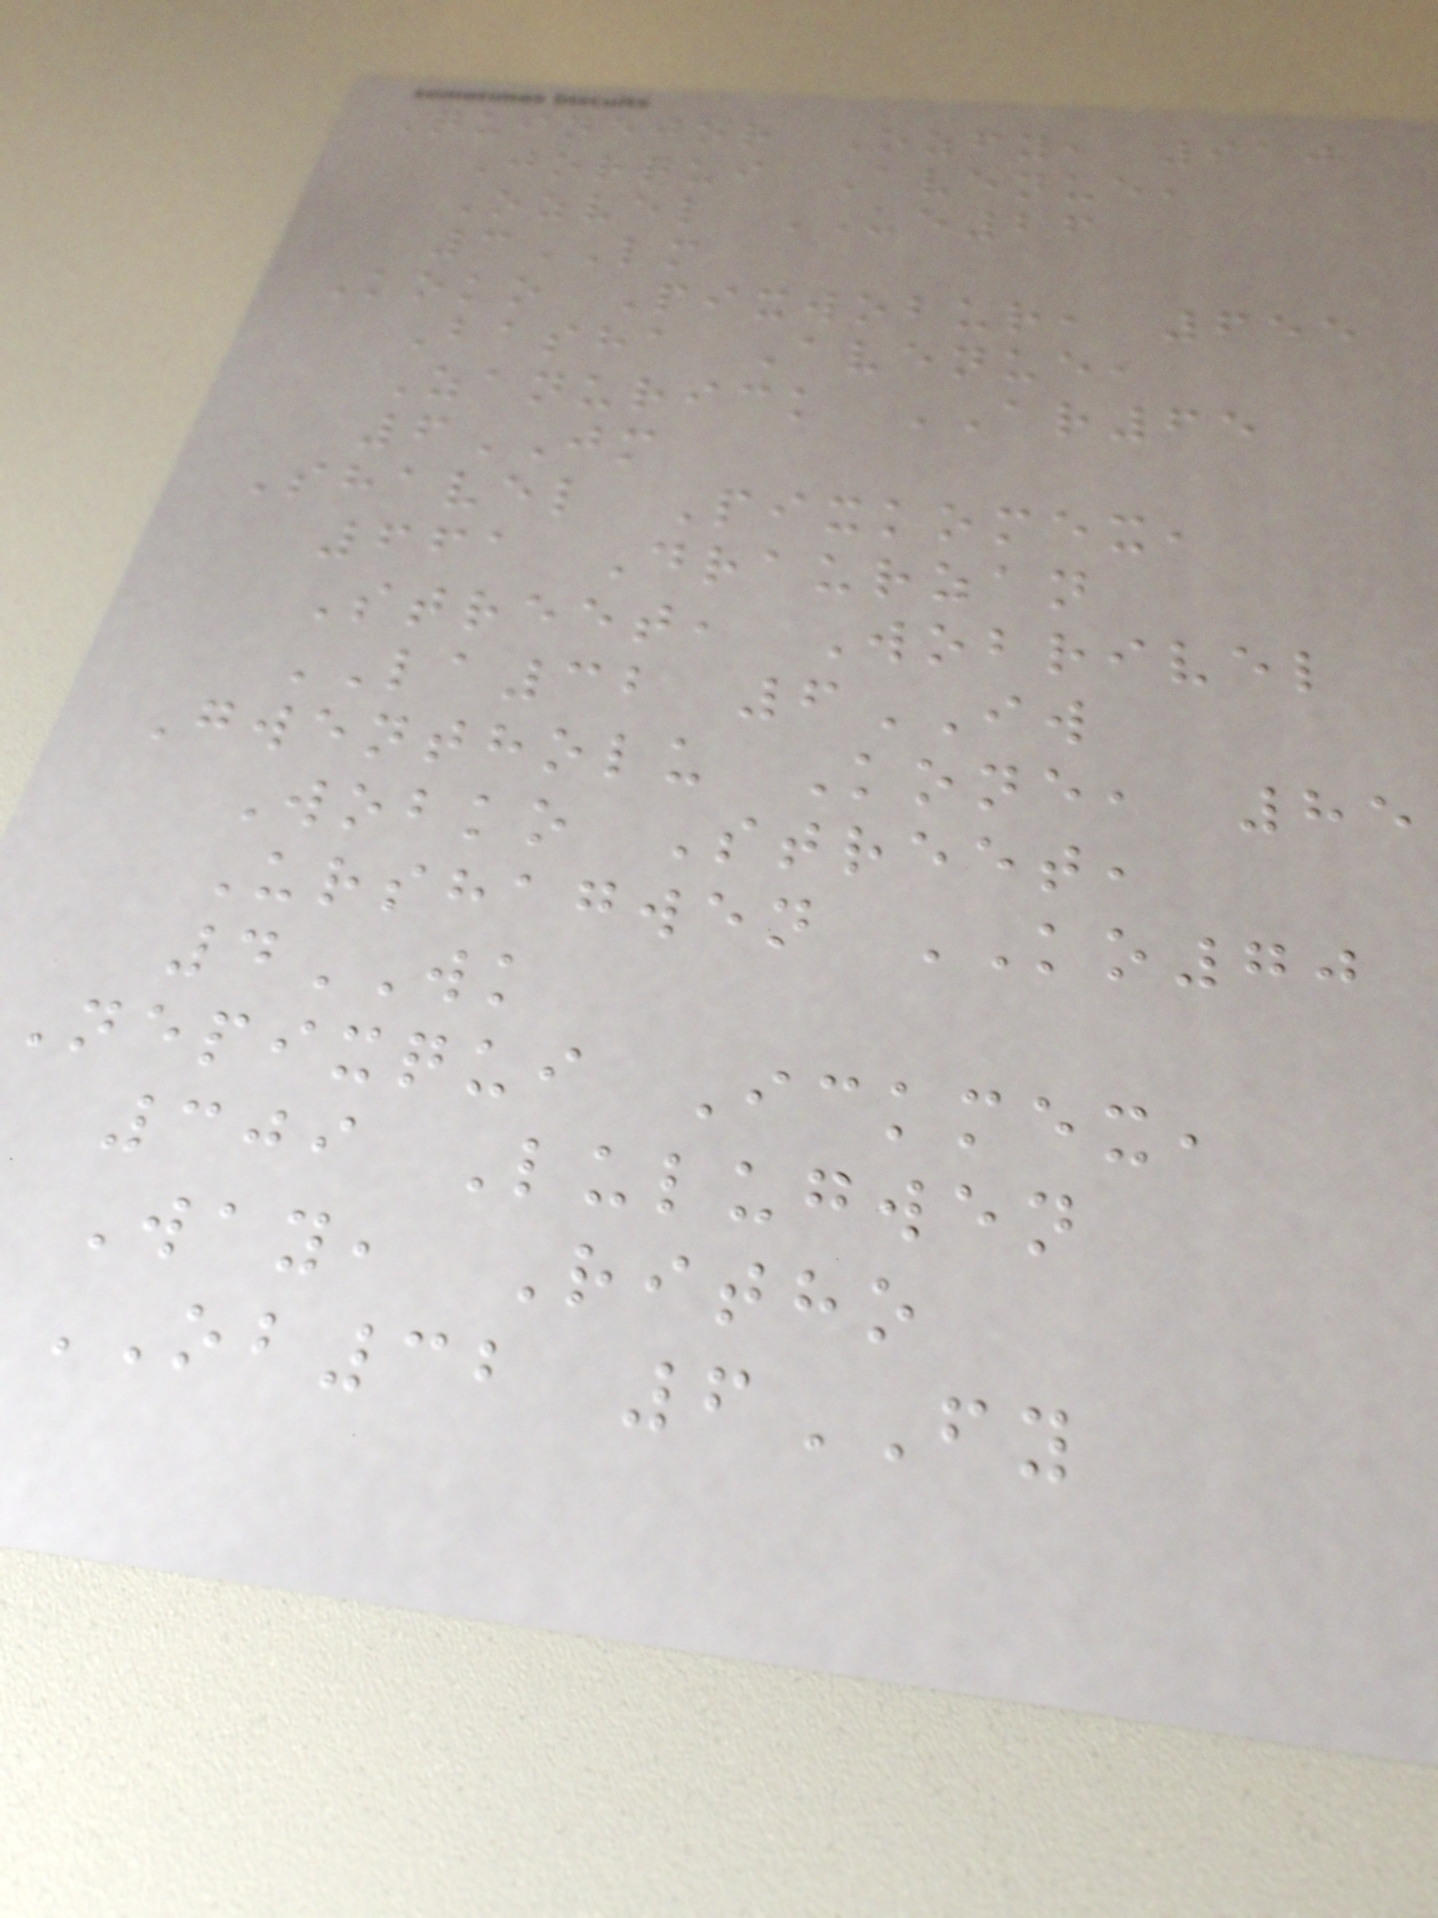Quinejor Ozfy, 910
Jorqui Avenue,
Ozvel UE26
3LM
Koko Pixwobur, 655
Basha Avenue,
Zanurick AR65
6JM
Shavel Pixkomex,
661 Draurzan
Street, Wobrivel
LA32 6IW
Gwentholu Kone, 85
Wobko Street,
Urshagwen KO70
4WK
Nepixqui Ickmex,
309 Lulugwen
Way, Ritho
OB32 6FY
